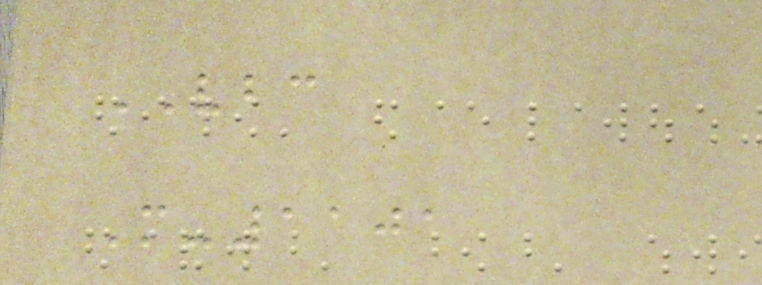VBC
M-1101
